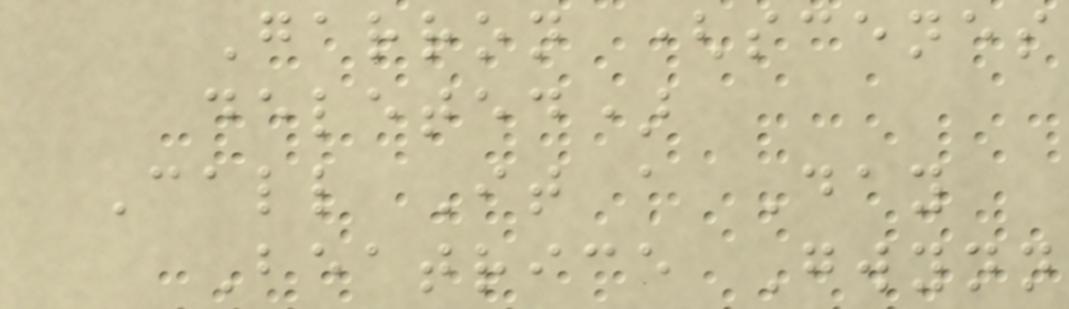Garron (scenes
deleted)
Call It a Day
Beatrice Gwynn
